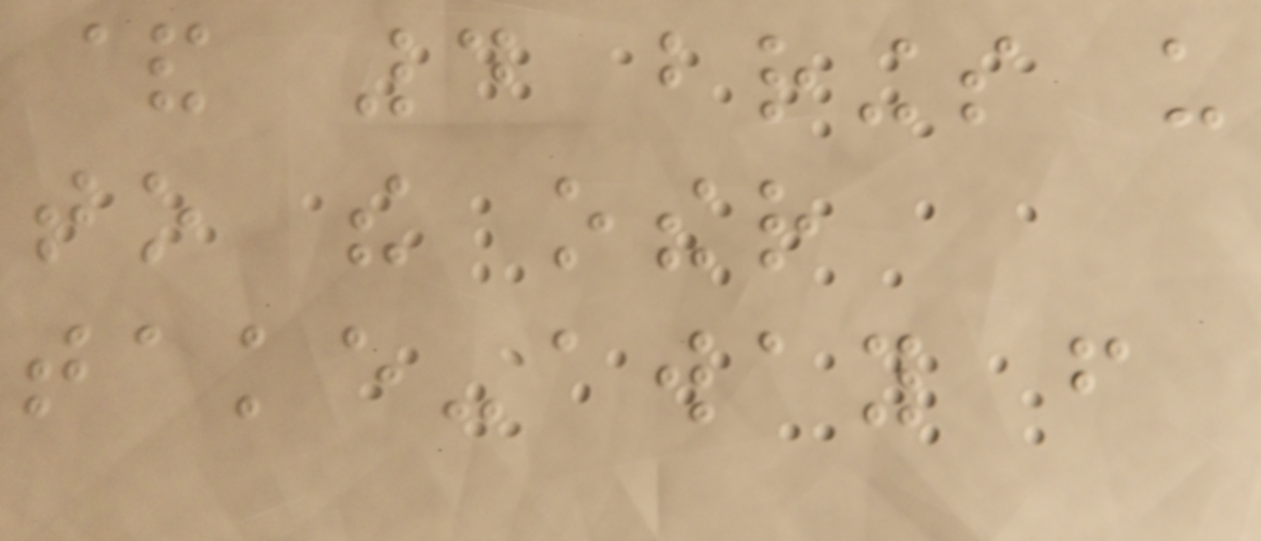& 4 brings us
to the other
take-away from
